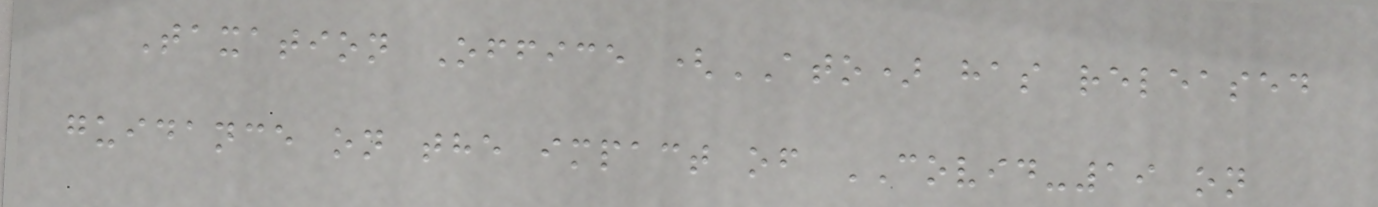Taxation Office (ATO) has released
guidance on the impact of COVID-19 on
